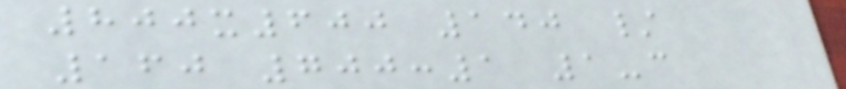800x600 140 /
160 700:1 1-c
